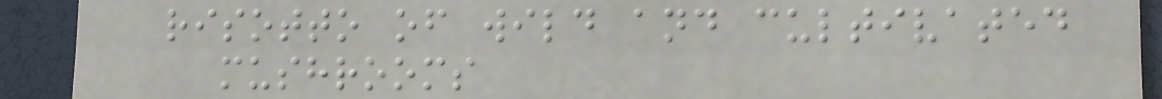risotto of wild and cultivated
mushrooms
